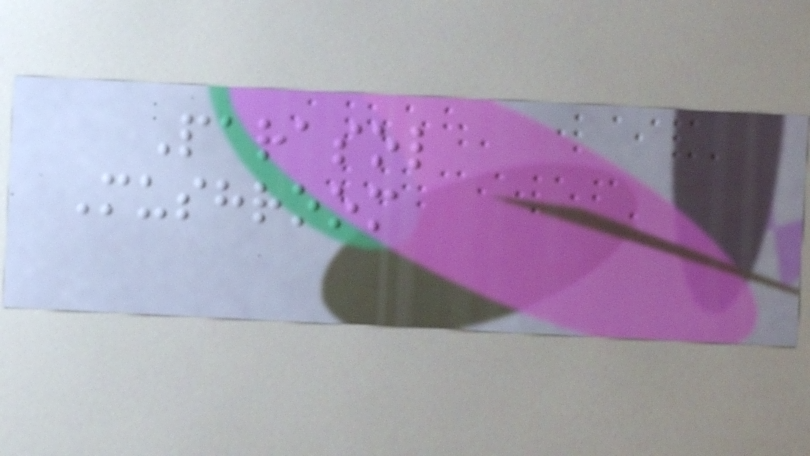Parasol
Mushroom
